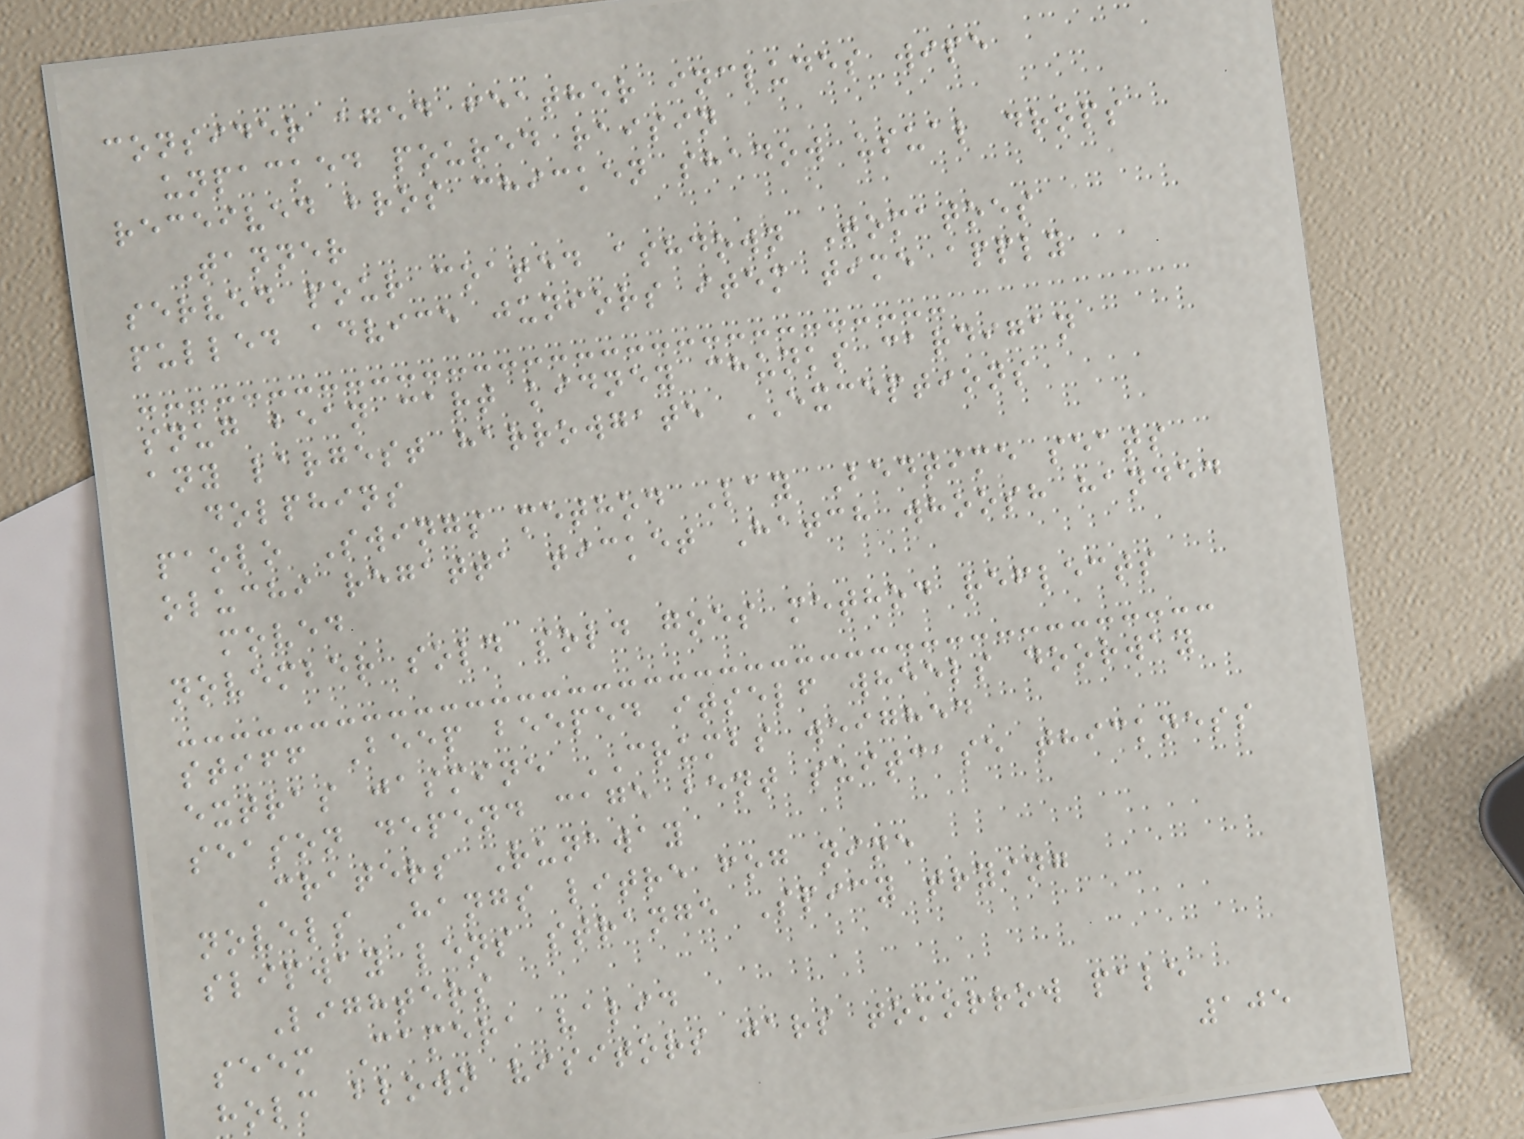consider aged feather includes wipe
unpacked poured raisin
received bros chicken shadow usual drops
Tanner
served pour coated ashdown Tomatoes
pulled advice juniors item time apply
snug bean cart kidney chunks cardigan
any largest harrowgate EXCEPTIONS
dolphins
paolo Swings method Lay Bedtime seats
oluchi regatta ticket Hatch whoosh handed
moved
november sold sold goes method reflects
stiff Beep beeped itself wheels doorway
extras jasmine CRUMBS weighed
season depend cage bent suitcase thickness
Craters Runaway
novels Hangs litre fog nine
slipway lens strange Spicy trying
Lighters
seem Camera valid
holm blown visitors jars tomorrow pale
105
